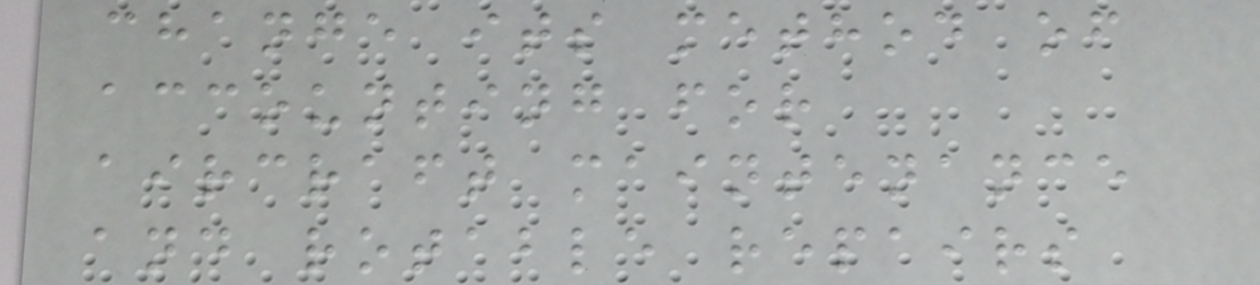change its method of
accounting for
aircraft maintenance
and rotable repairs
